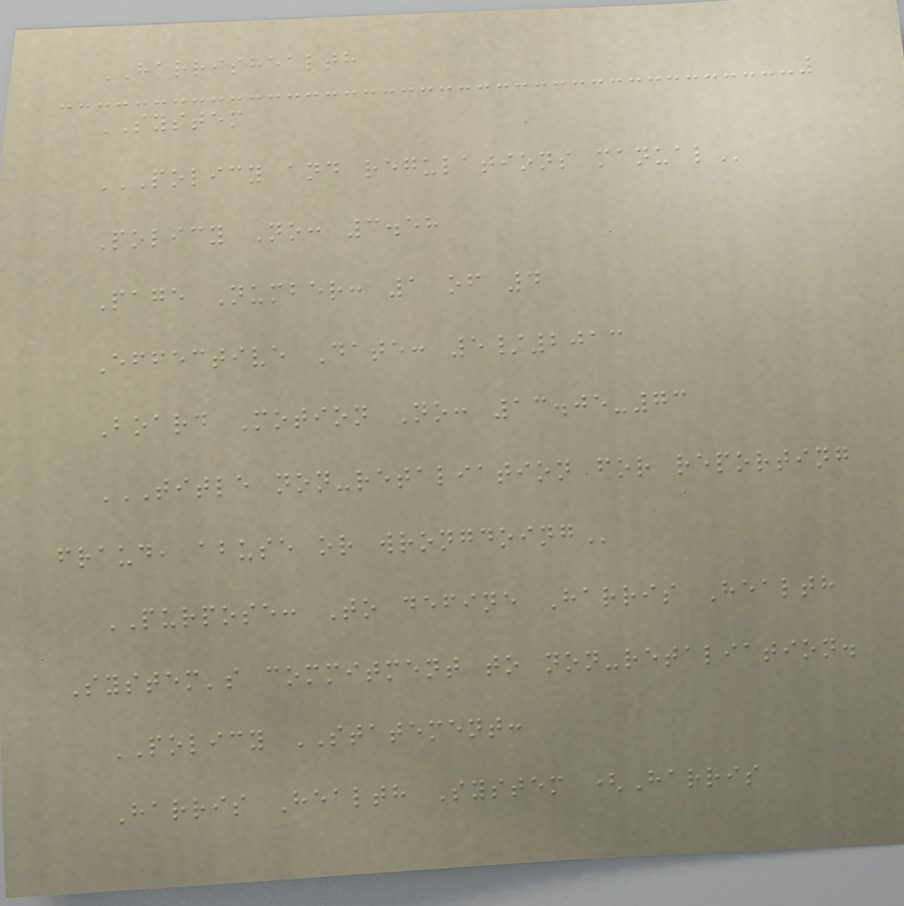HARRISHEALTH
SYSTEM
POLICY AND REGULATIONS MANUAL
Policy No: 3.58
Page Number: 1 of 4
Effective Date: 5/2013
Board Motion No: 13.05-73
TITLE NON-RETALIATION FOR REPORTING
FRAUD, ABUSE OR WRONGDOING
PURPOSE: To define Harris Health
System's commitment to non-retaliation.
POLICY STATEMENT:
Harris Health System (Harris
